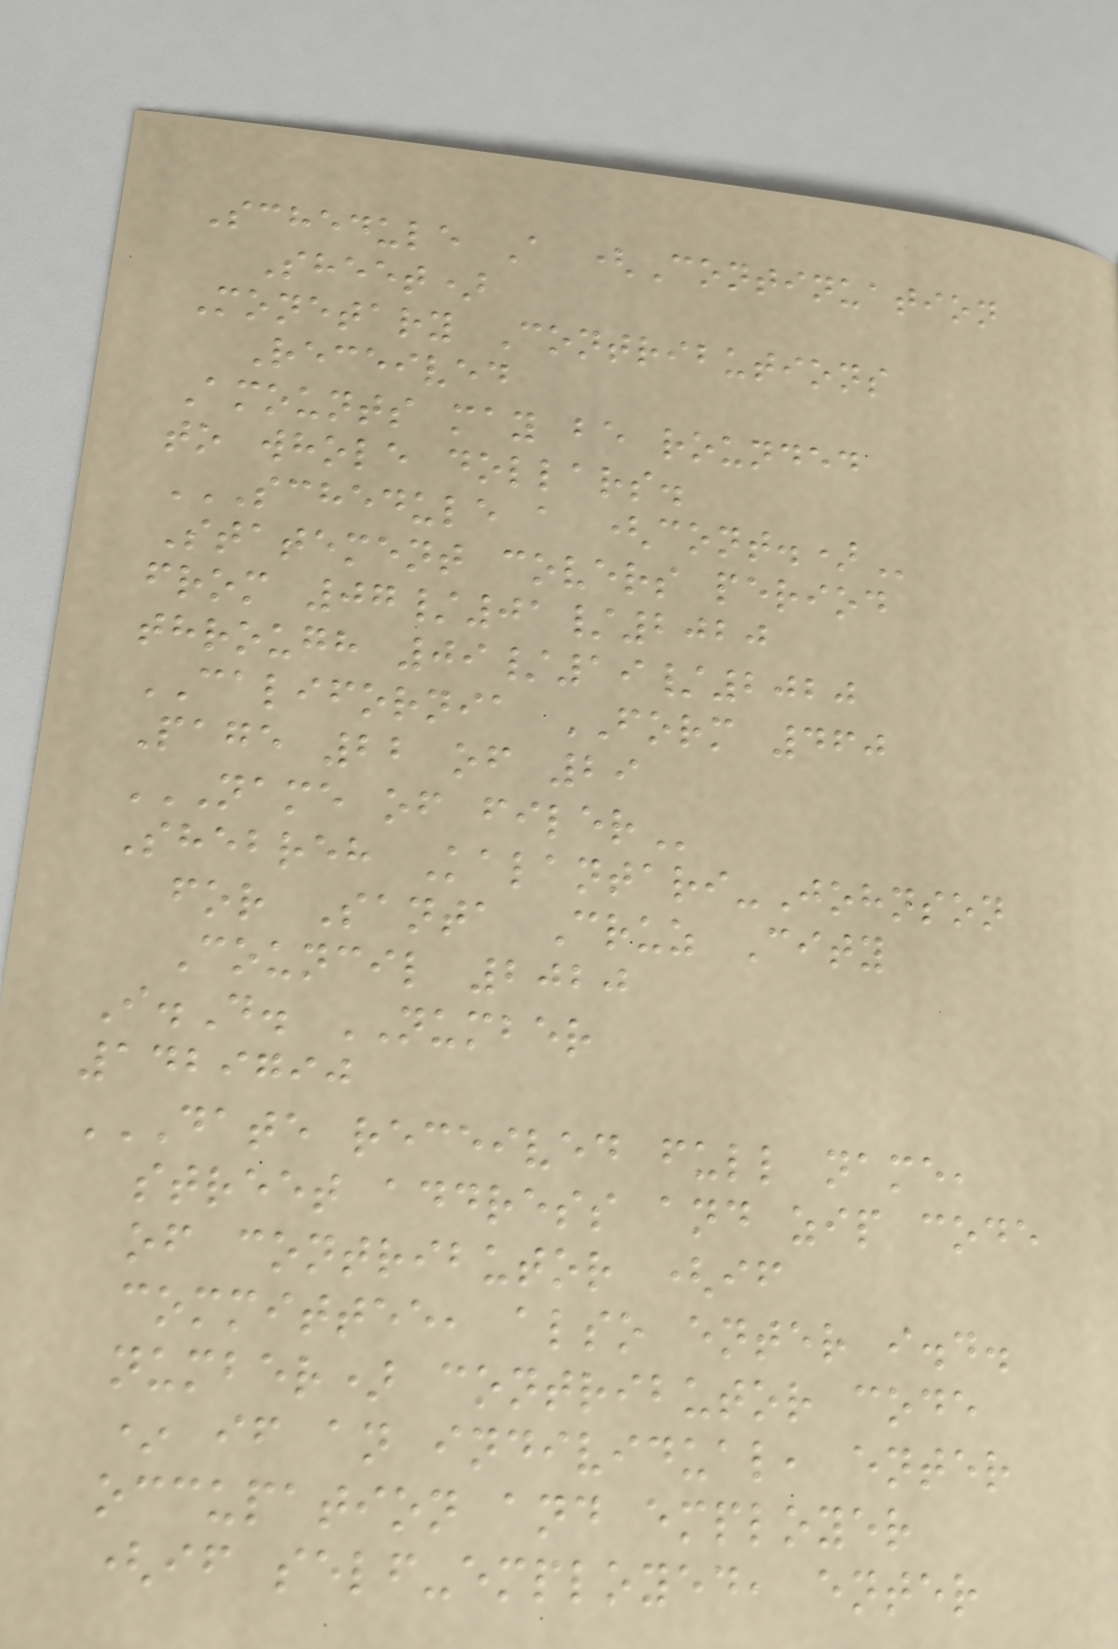Schedule A (Continuation
Sheet)
Monetary Contributions
Received
Amounts may be rounded
to whole dollars.
SCHEDULE A (CONT.)
Statement covers period
from 07/01/2020
through 09/19/2020
CALIFORNIA FORM 460
Page 22 of 29
NAME OF FILER
Shebreh Kalantari-Johnson
for Santa Cruz City
Council 2020
I.D. NUMBER
1429790
DATE RECEIVED FULL NAME,
STREET ADDRESS AND ZIP CODE
OF CONTRIBUTOR (IF
COMMITTEE, ALSO ENTER I.D.
NUMBER) CONTRIBUTOR CODE
* IF AN INDIVIDUAL, ENTER
OCCUPATION AND EMPLOYER
(IF SELF-EMPLOYED, ENTER
